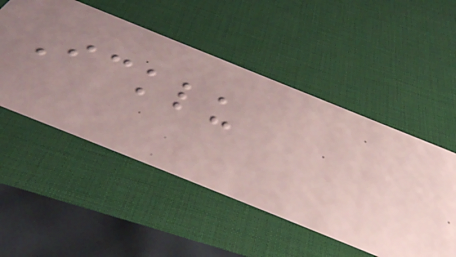Icklu
